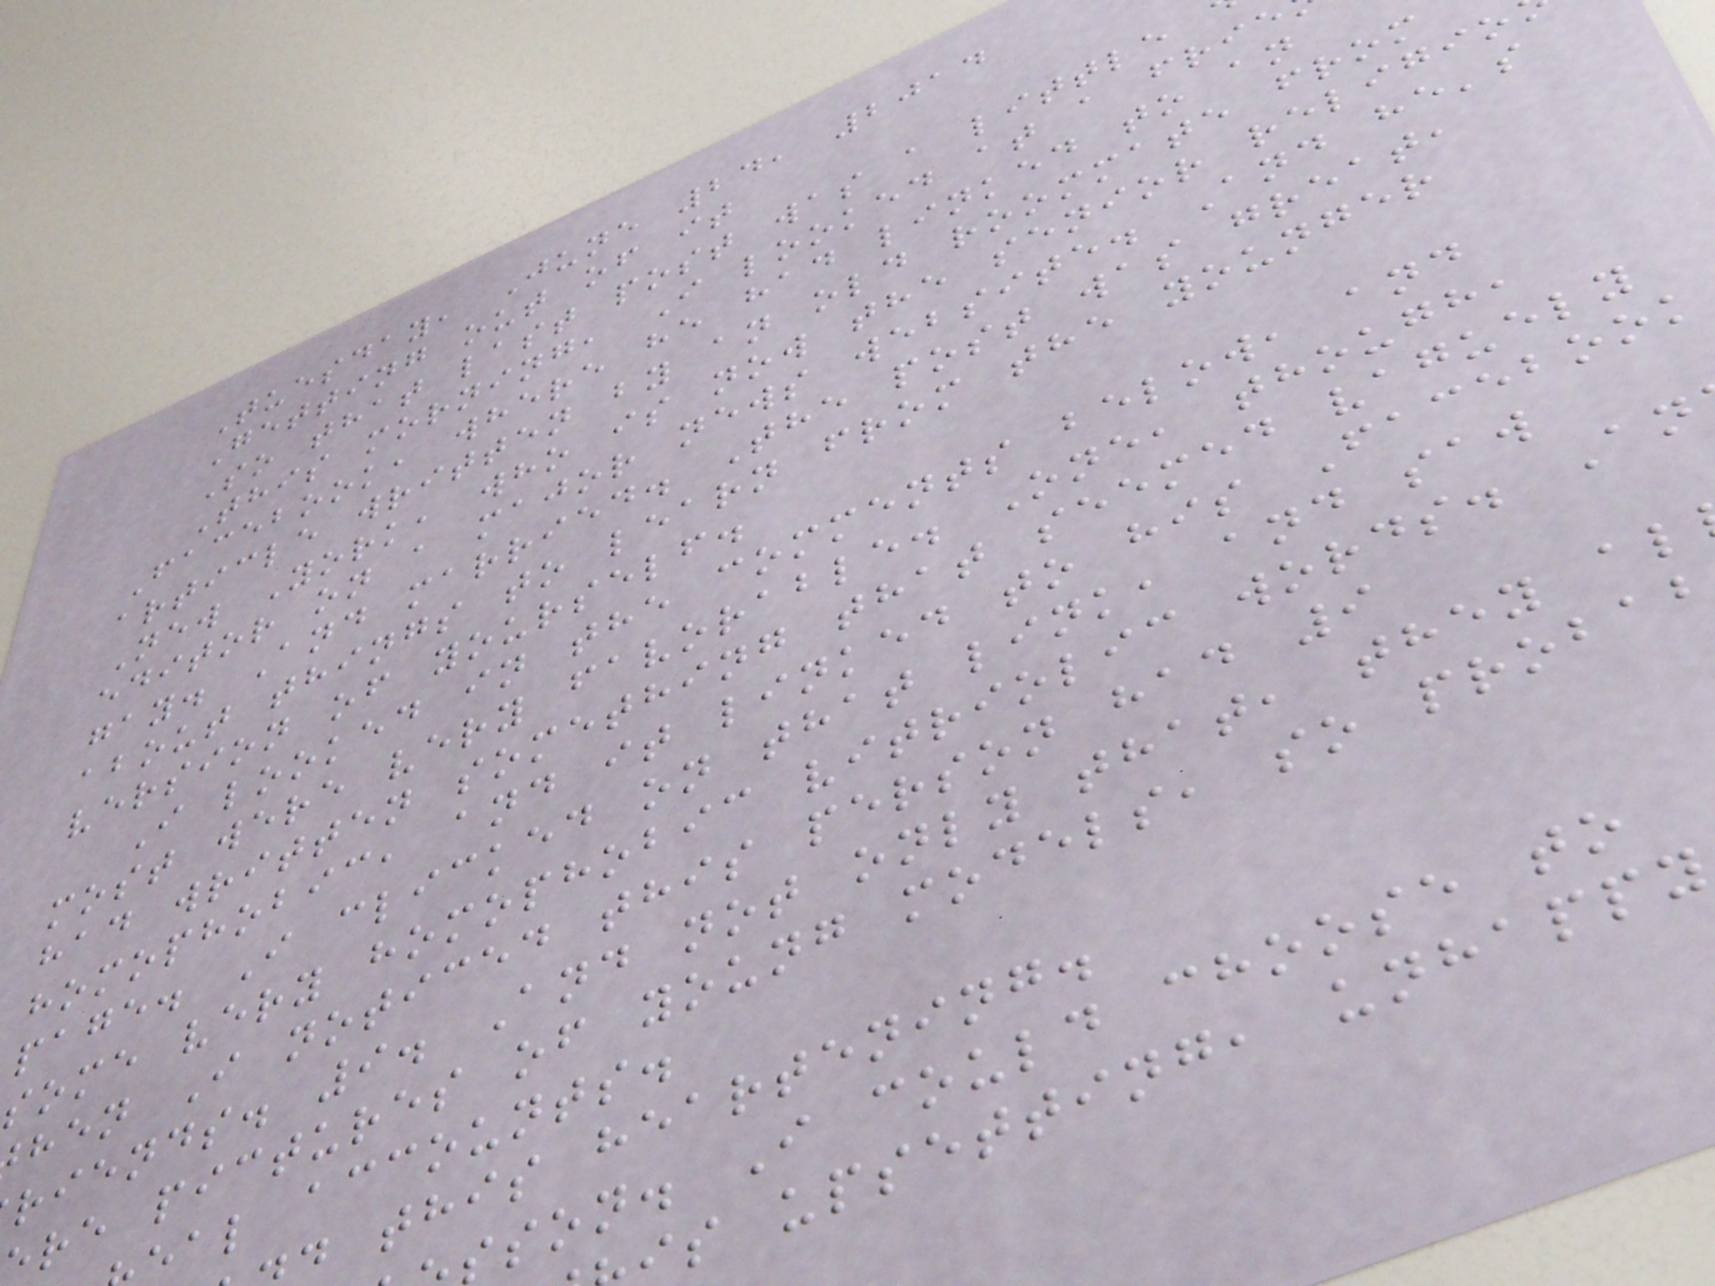Tuesday, June 24, 2014
Getting out of it
So that last post was a little
This morning, I looked at a frie
Facebook, where he had linked to an
article written by an old roommate from
New York, who is now the senior religio
editor on a major news website. And he's
gay. And married. The post was great,
about things to learn from the younger
version of yourself.
I looked in the comments below, and
most were very favorable. One, though,
had written something that seemed vaguely
homophobic, and it linked to his Facebook
page. I clicked on that link, and saw
some very homophobic vitriolic words. An
hen I noticed this person had 9
riends. 9. And not only that, they al
re pictures of young models, so proba
al accounts.
this heartening.
son. I could choose to
s upsetting, unhappy
